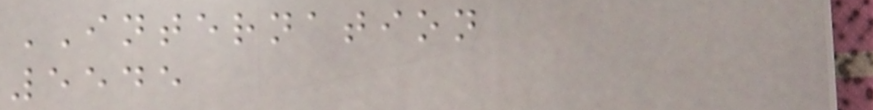INTERNATION
5545
